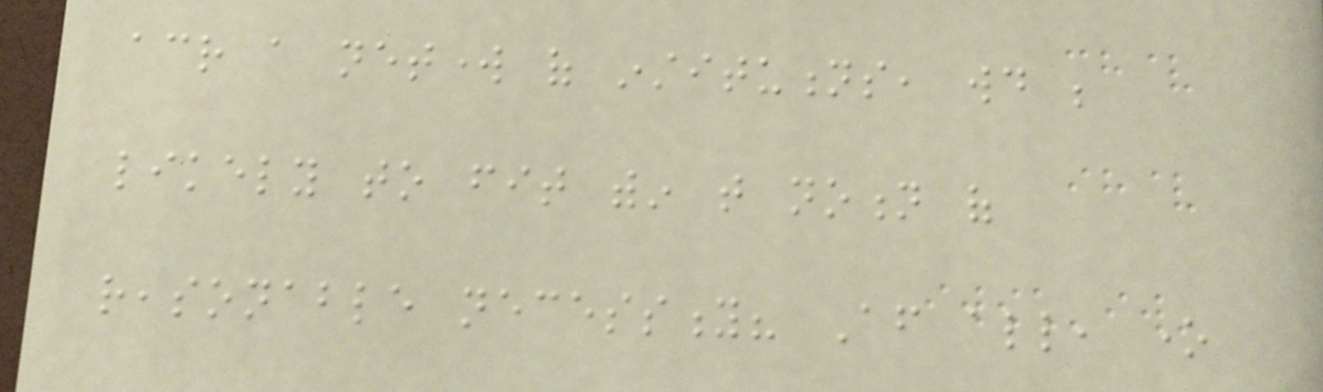across a network of institutions, would be
likely to fit within that notion of
reasonable necessity? After all, one
